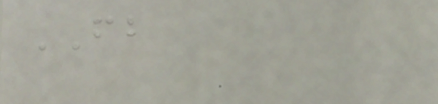FB
